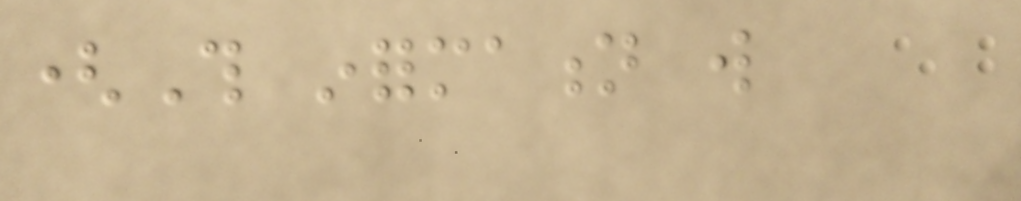(This information will
